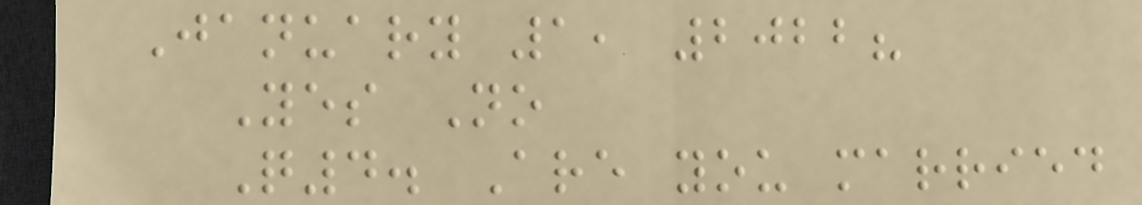January 1, 2022?
Yes No
Q4. Are you married
